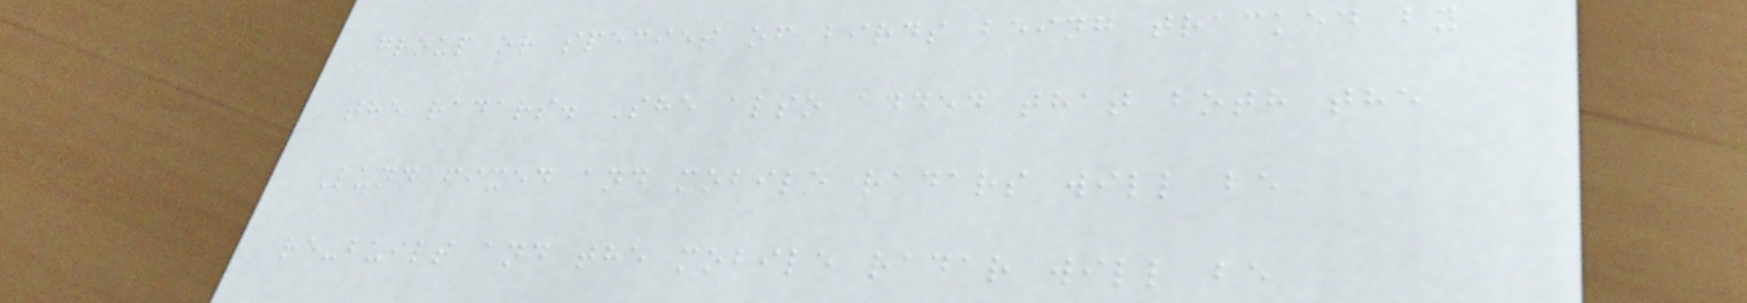group or species of birds being tracked by
the radars. She also added that both the
Lund fixed and mobile radars will be
re-built and the mobile radar will be
